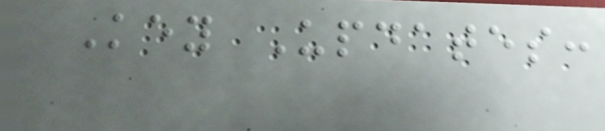Key Updates:
